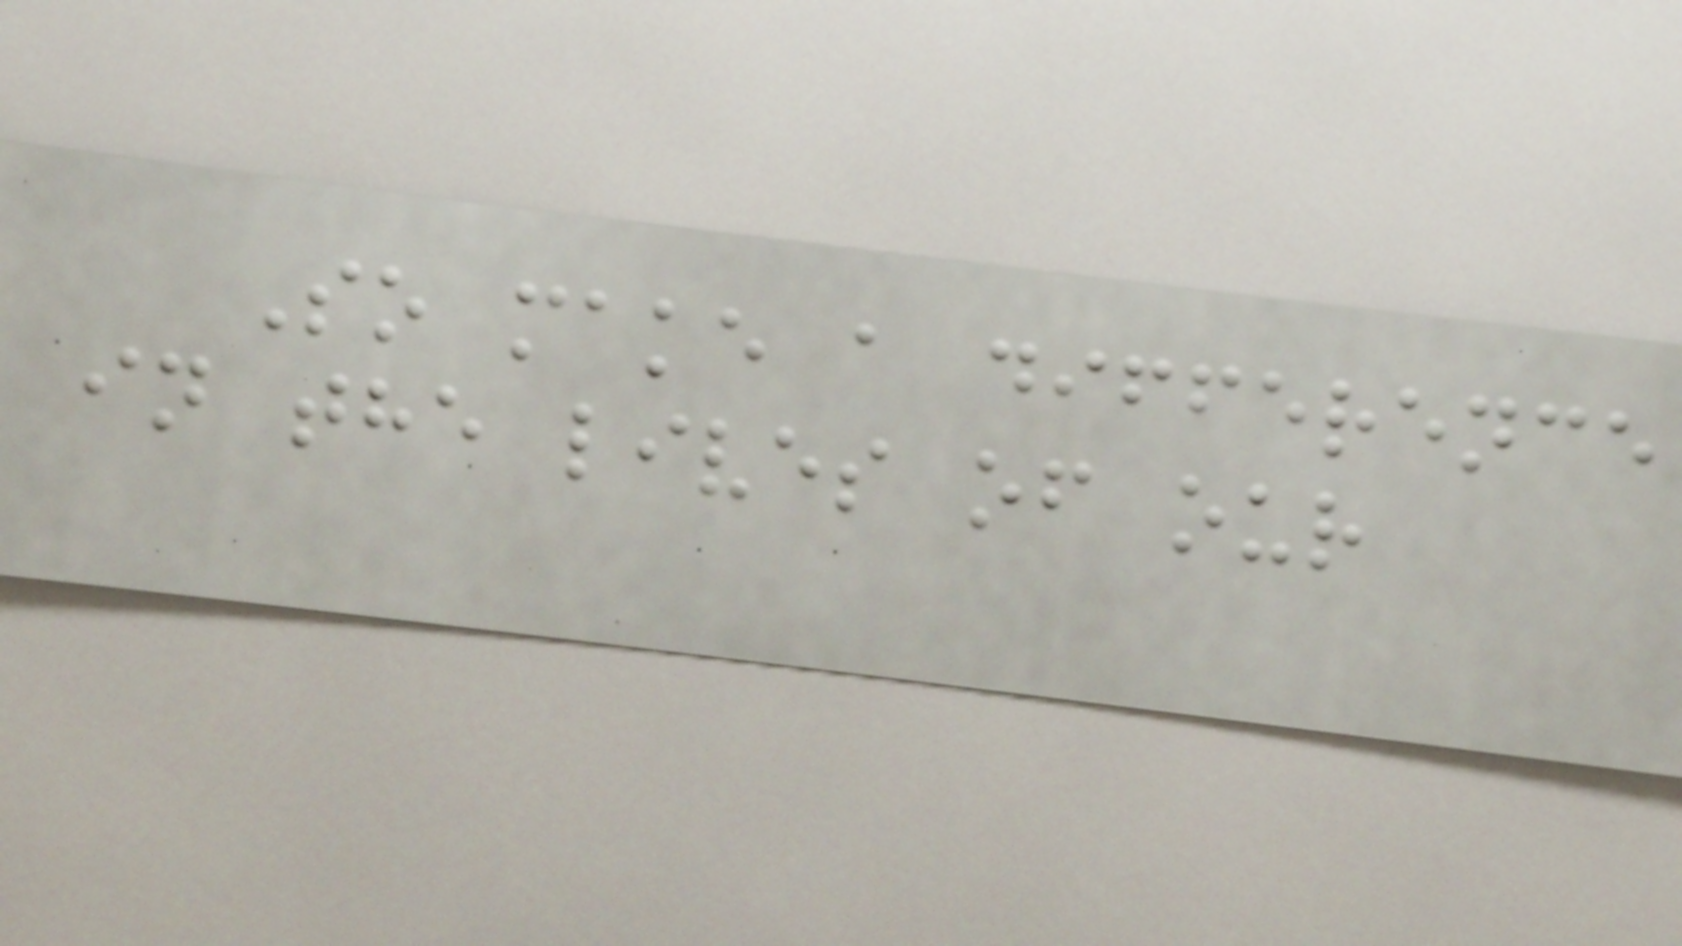So make a difference
in the lives of our
